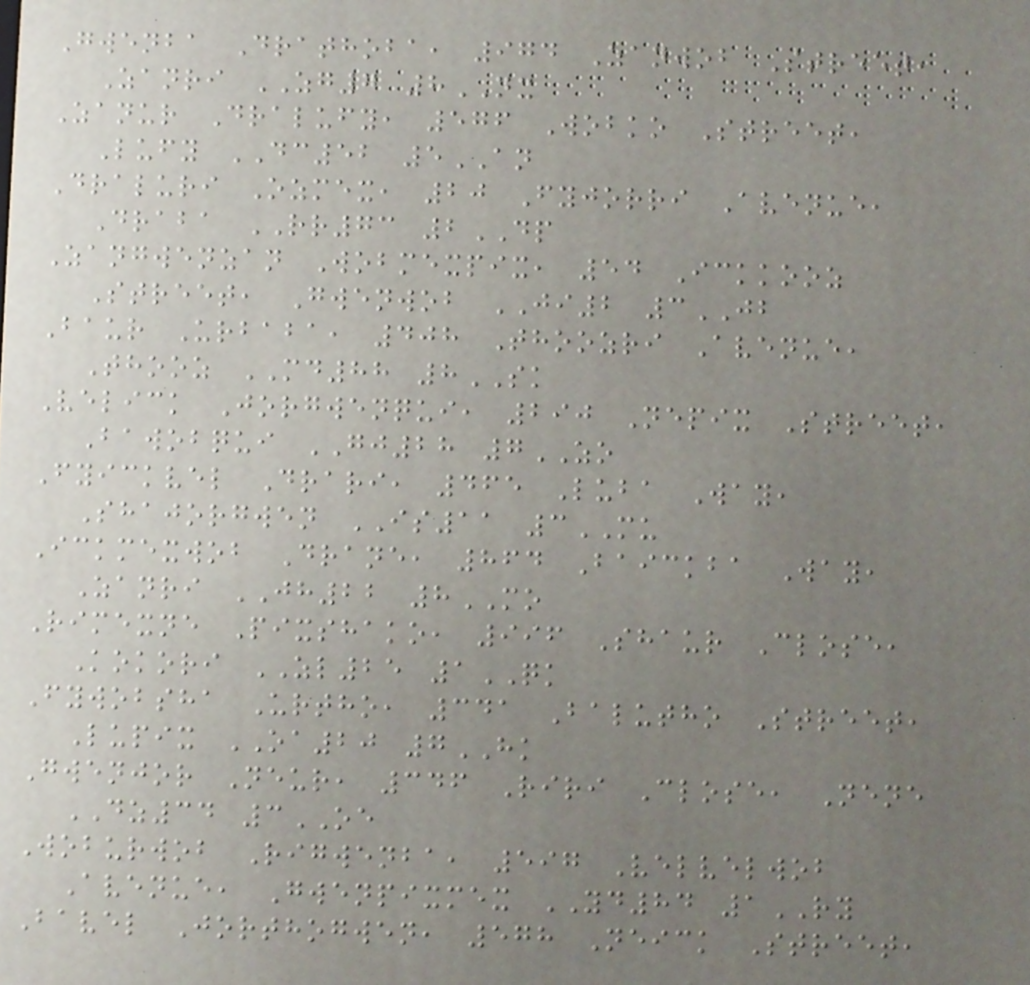Gwenba Drathoba, 974 Zanwob Street,
Zanri ZG7 8NX
Zanur Dralufy, 576 Wobko Street,
Lufy DC52 5AN
Draluri Ozmex, 20 Fyjorri Avenue,
Draba RR73 2DP
Zangwenzan Wobmexpix, 54 Ickkooz
Street, Gwenwob JI2 3JB
Baur Urbaba, 408 Thoozri Avenue,
Thooz MD88 8SK
Velick Jorgwenqui, 290 Nepix Street,
Bawobqui GJ28 7ZO
Fyickvel Drari, 465 Luba Way,
Shajorgwen IS11 3MU
Ickmexwob Drane, 864 Baickba Way,
Zanri JH22 8MO
Rimexne Pixshako, 996 Shaur Close,
Kokori ZL25 1QK
Fywobsha Urtho, 341 Balutho Street,
Lupix OA20 7HK
Gwenjor Neur, 346 Riri Close, Nene
DZ34 3OE
Woburwob Rigwenba, 597 Velvelwob
Avenue, Gwenpixmex YD84 1RY
Bavel Jorthogwen, 578 Neick Street,
